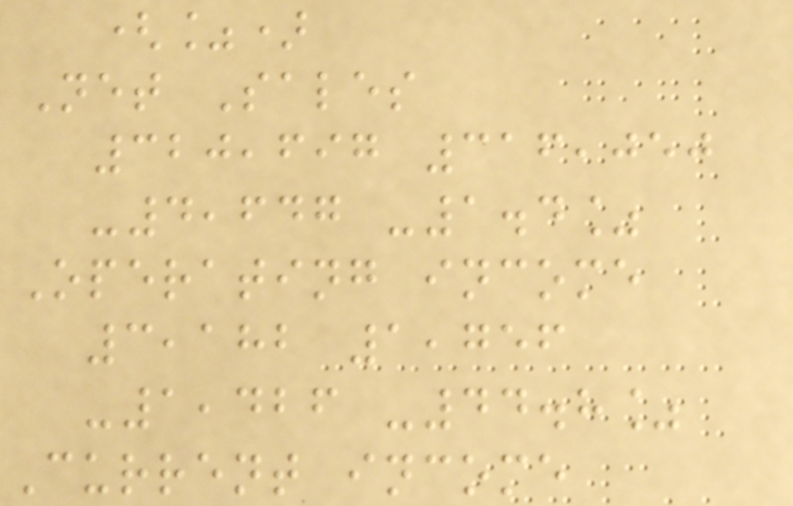(%)
Net Sales
320,697 316,050
-4,647 -1.4%
Operating income
3,182 1,756
-1,426 -44.8%
Current income
